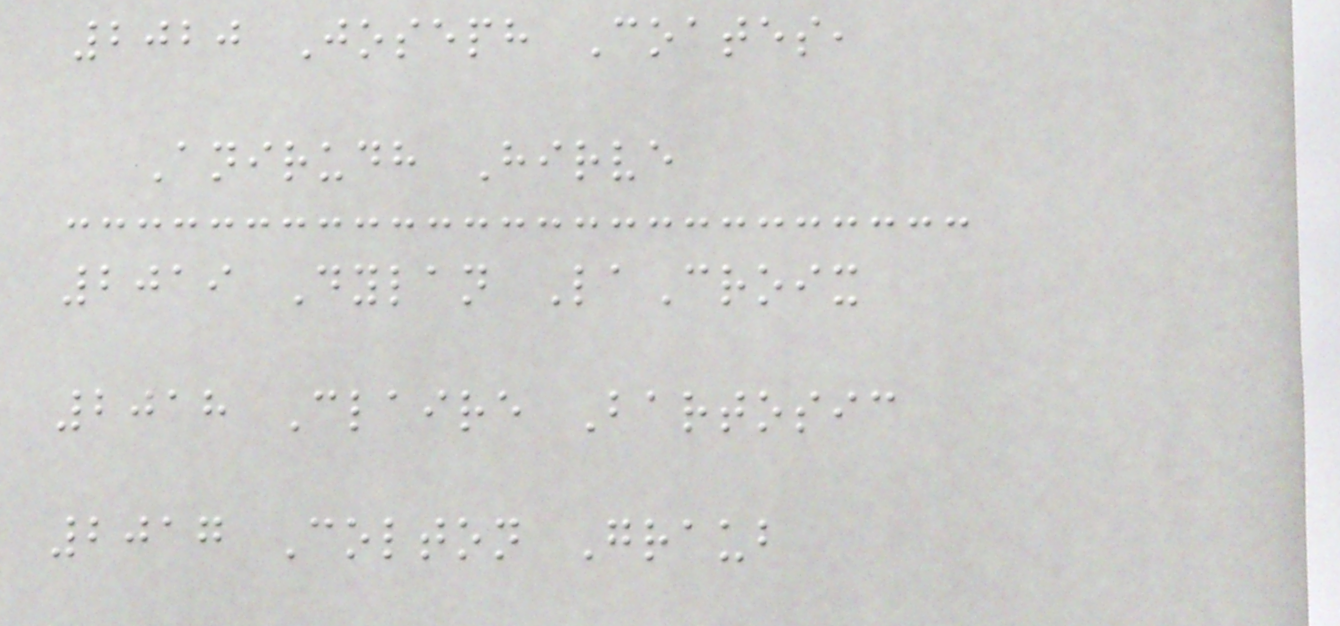2020 Joseph Coates,
Anirudh Hirve
2019 Dylan LaCroix
2018 Claire Bartosic
2017 Colton Graub
